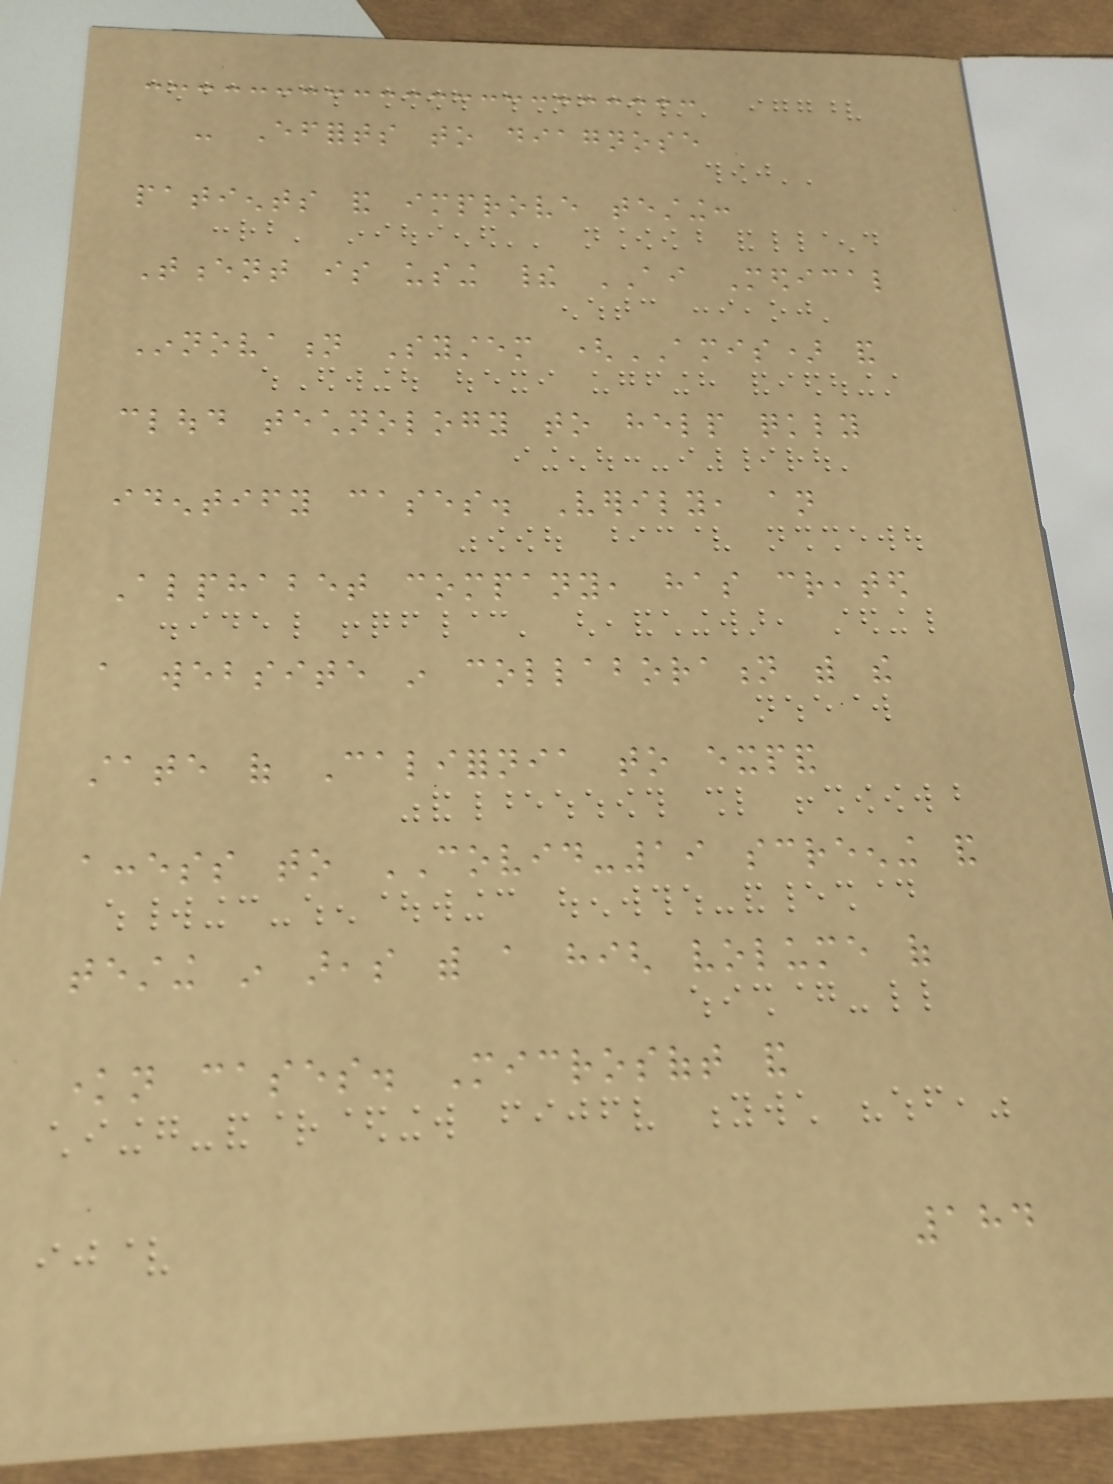- Efforts to diagnose
patients and improve testing:
Tencent is using their AI Medical
Innovation System (AMIS) and
cloud technology to help quickly
identify cases. Verily, an
Alphabet company, has created
a website in collaboration with the
state of California to expand
access to COVID-19 screening and
testing in areas with a high volume of
known cases. Microsoft and
184
